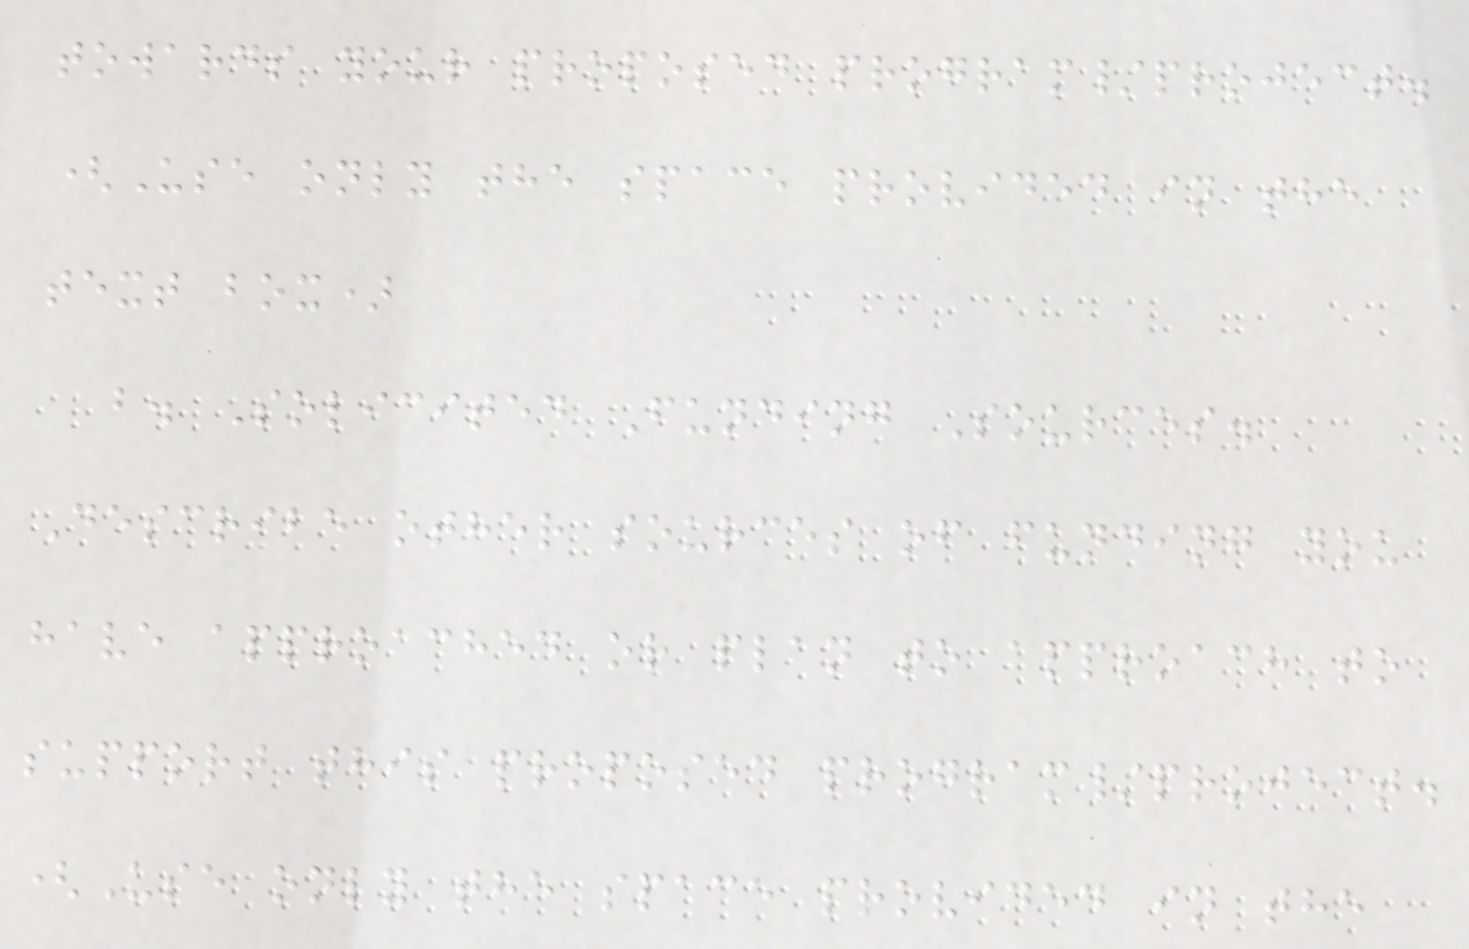towards your proposed program/project.
(Use only the space provided in the
text box)
b. Solicited Funding Sources.
Describe other sources of funding you
have approached or plan to approach to
support this proposed program/project.
(Use only the space provided in the
